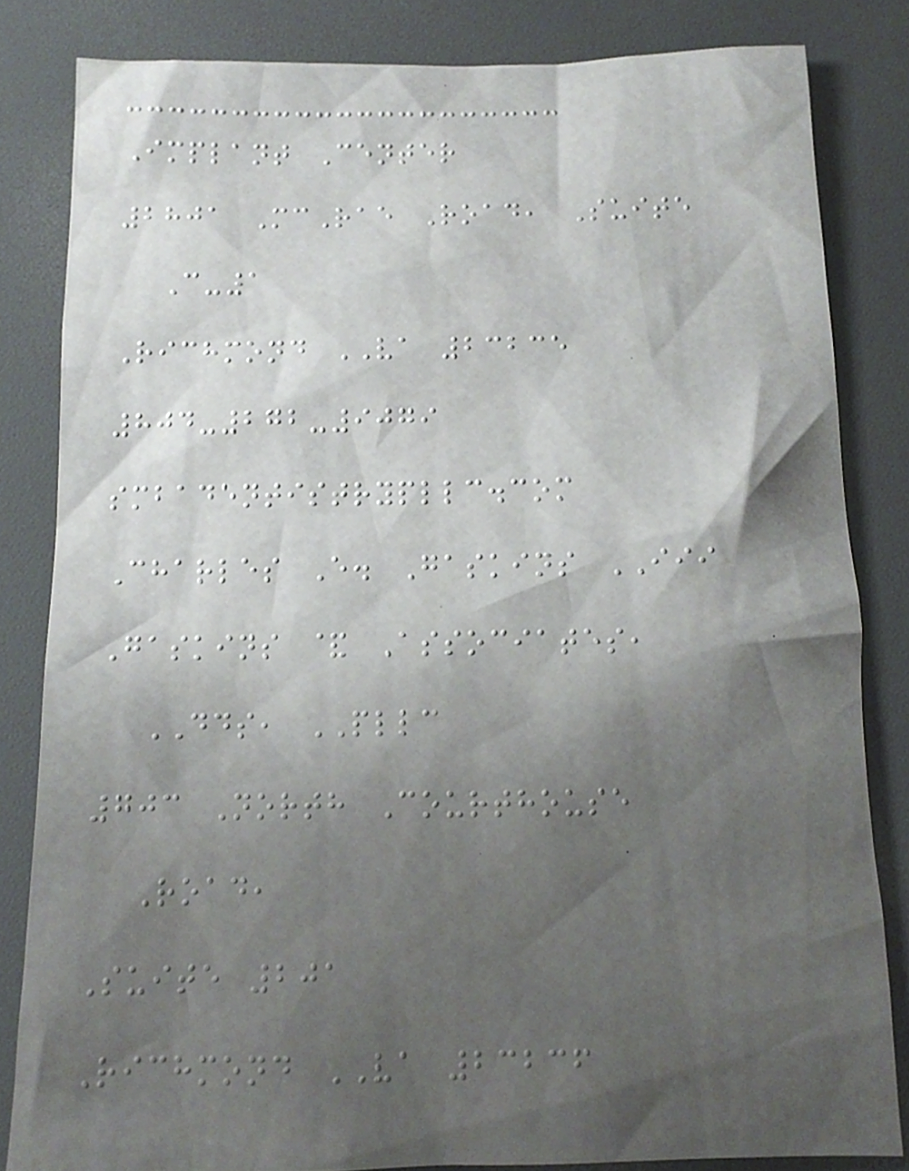Implant Center
2801 McRae Road, Suite
C-1
Richmond VA 23235
804-272-9079
smbadentistrypllc.com
Charles E. Gaskins III
Gaskins & Associates,
DDS, PLLC
703 North Courthouse
Road,
Suite 201
Richmond VA 23236
